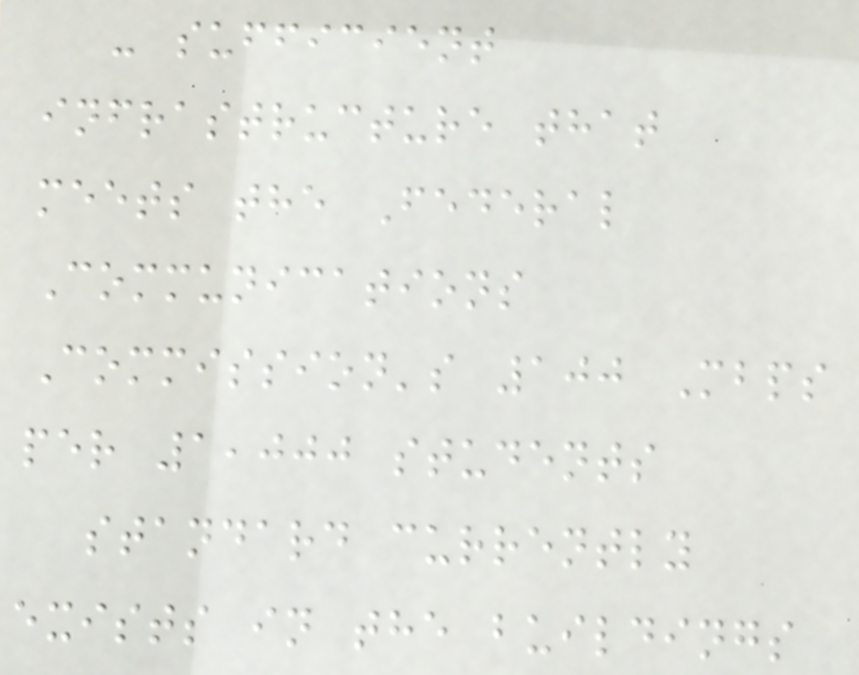- sufficient
infrastructure that
meets the Federal
Communications
Commission's 100 Mbps
per 1,000 students
standard currently
exists in the buildings
